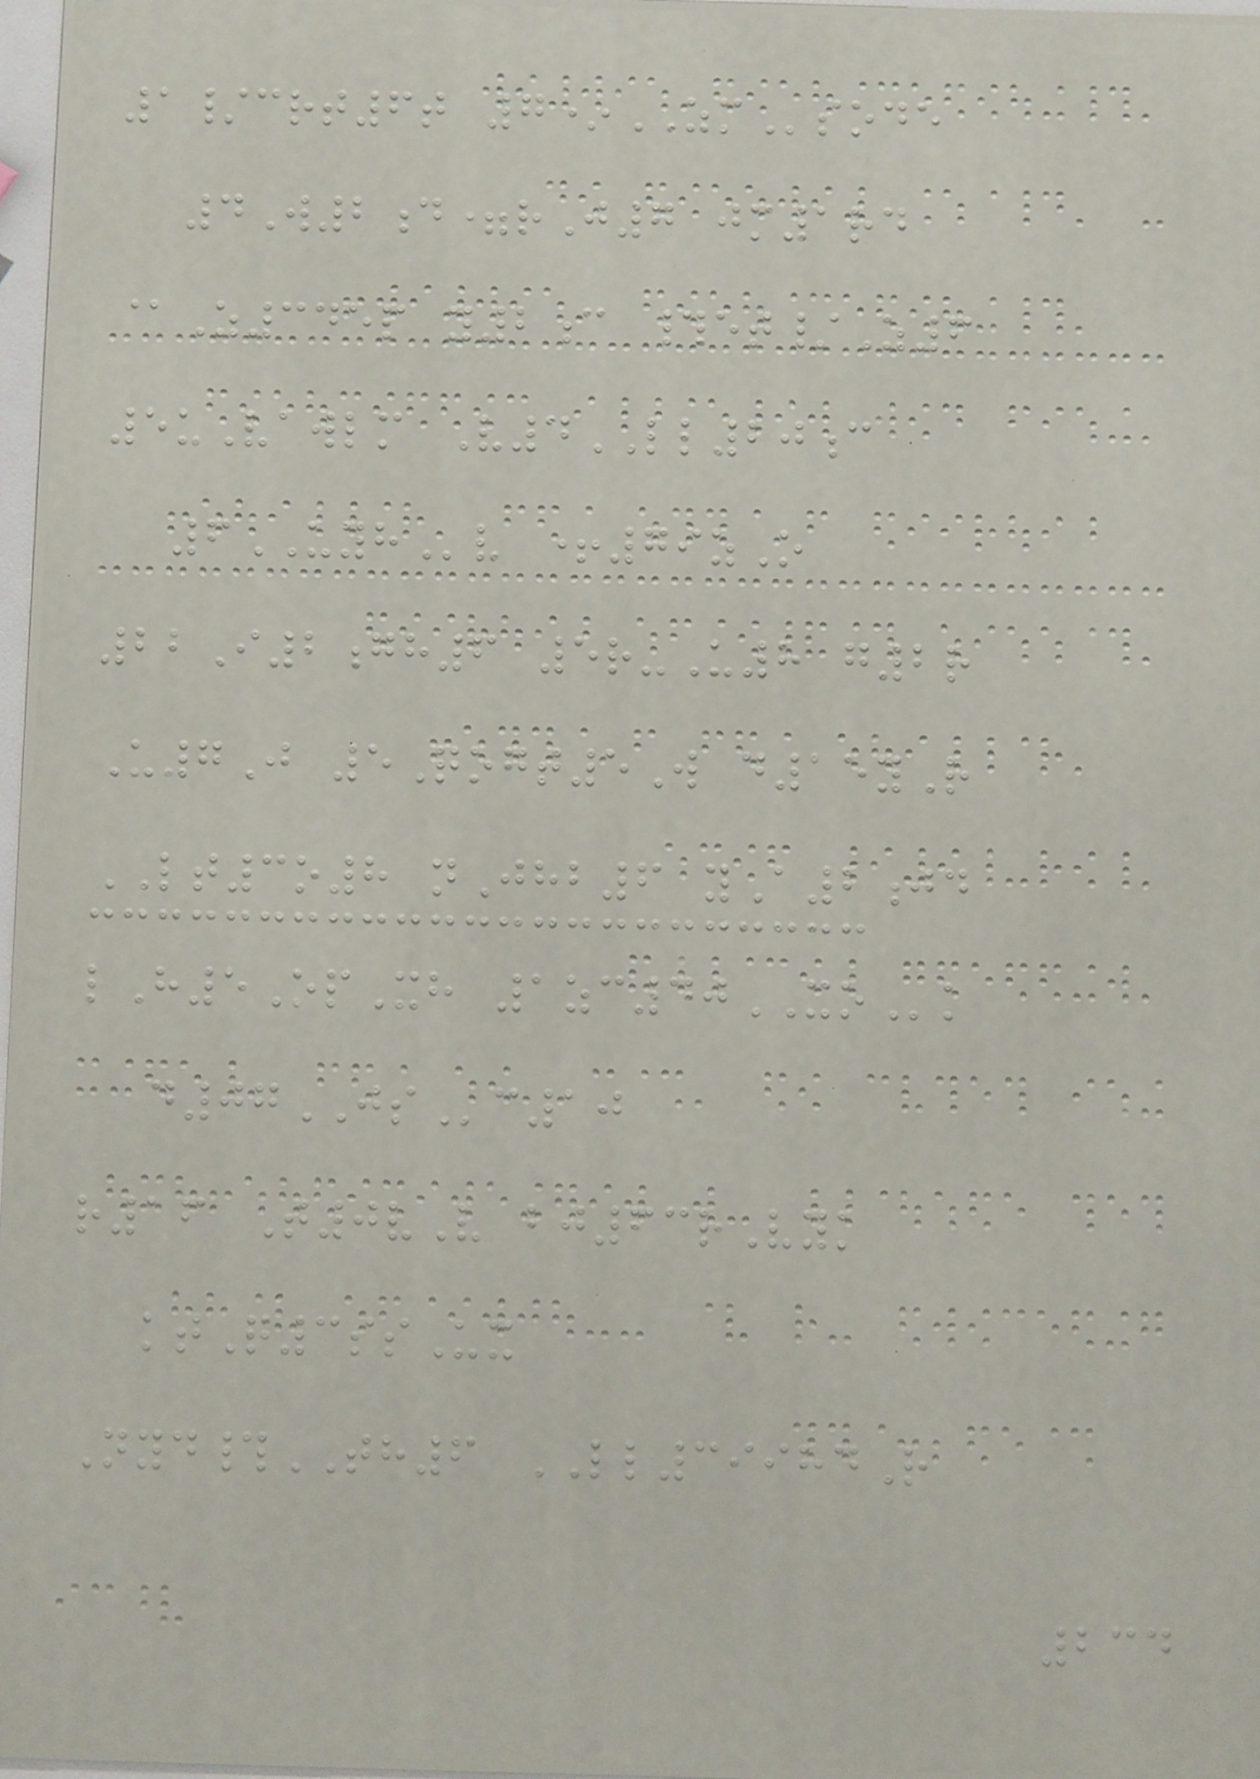1/crt6t 7*ZMsode
4W2d=rJ7 jm1rd
@Z345p y2c #et/Z6
5uVawlm V4LL20c
6UYHv +79zO
22I2gh6 5r-U8 g2r
U7J 5Qogt5W d15yR
LT3o8 nJhb6 yA2jd
lH5OpXh 1zc40XOk
d07JSc10
r16 T0vV bj63rVyk
ktQ3ssUx
Nyd#TH6 LL39984R
234
